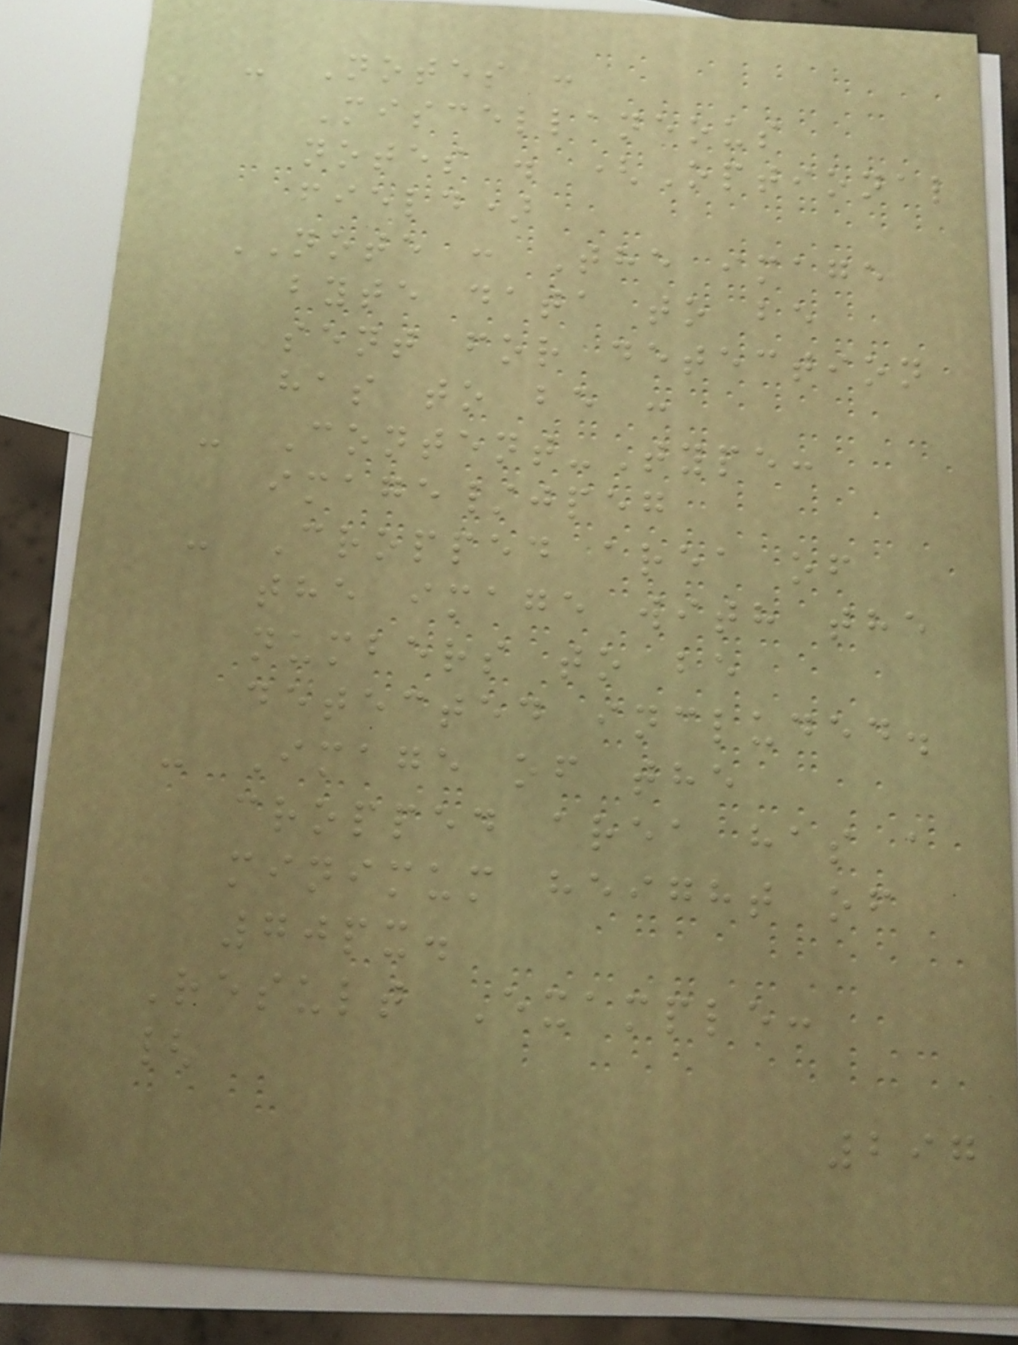- Notes :
Miscellaneous
notes . (Optional
field)
NOTE : The image
byte data to be
sent for detection
has to be :
- Content-Type:
image/jpeg
- Cropped area of
the image with the
numbers to be
detected included.
- Image of the
cropped area has a
minimum height of
70px.
Result Example:
{
297
